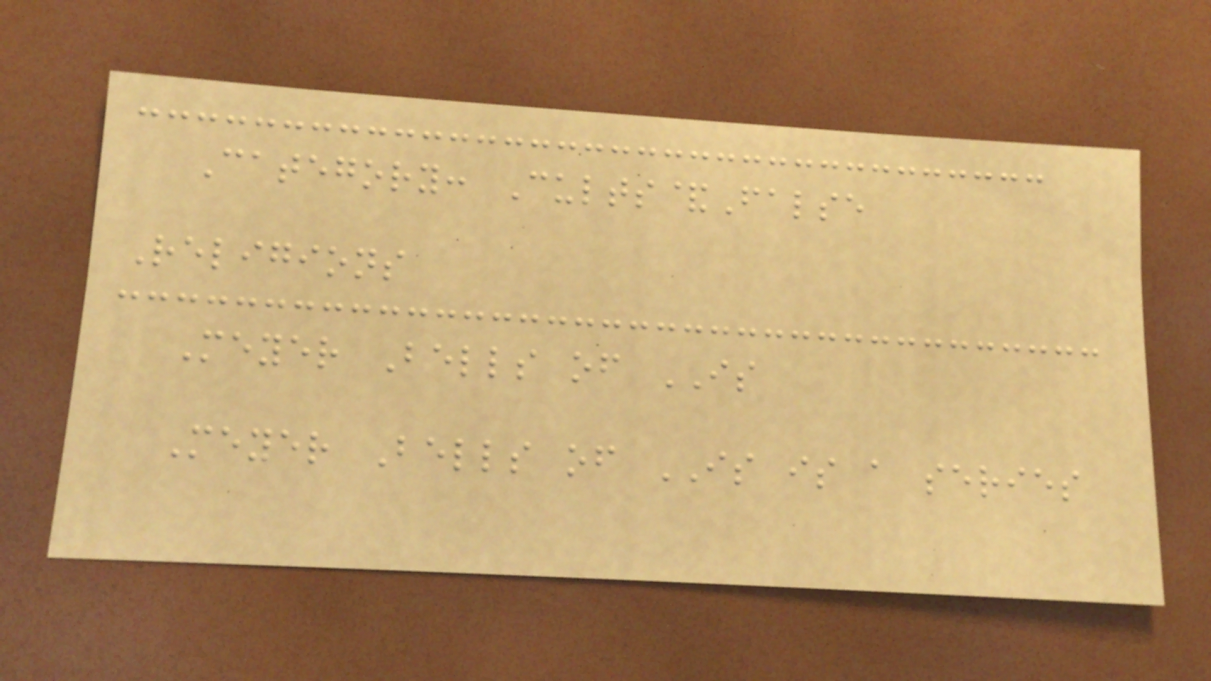Category: Cults&False
Religions
Meyer Bells of IS
Meyer Bells of IS is a series
